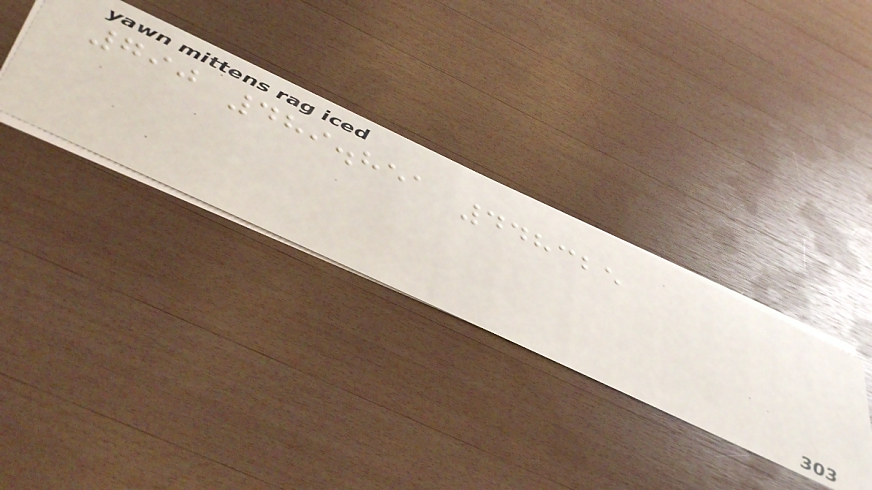790 489.851 448325
